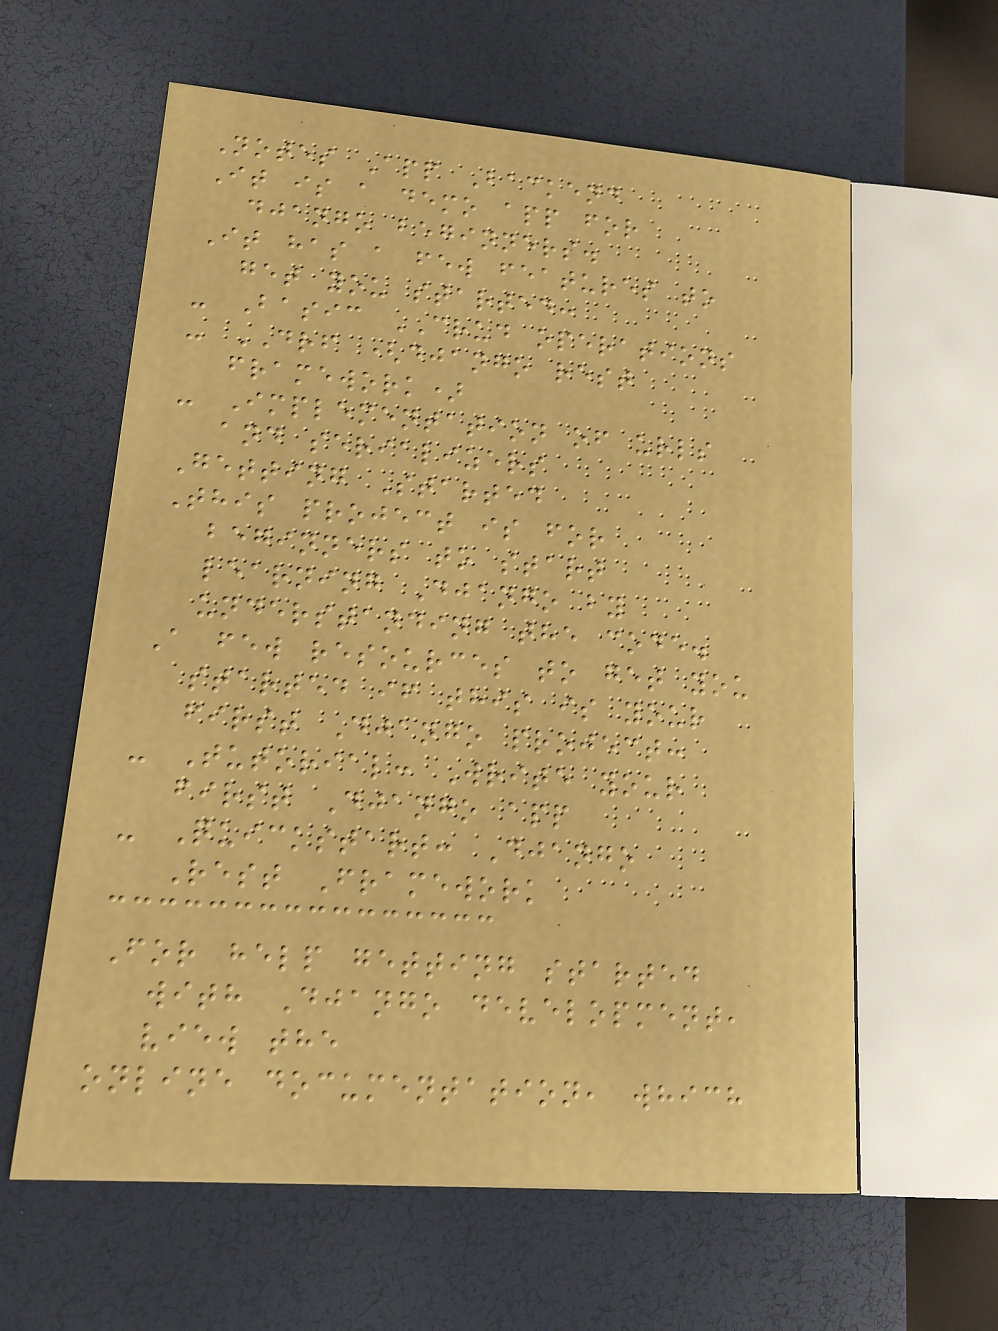Notes App Backend
It is a demo app for
django beginners.
It has a few features to
get you started:
- Basic CRUD operations
- DRF (django rest
framework)
- Implementation of urls
and serializers
Getting Started
This project is for
beginners to start
learning Django by
understanding the code.
A few resources to get you
started if this is your
first Django project:
- Tutorial: Write your
first Django app
- Quickstart: Django
Rest Framework
For help getting started
with Django development,
view the
online documentation, which
